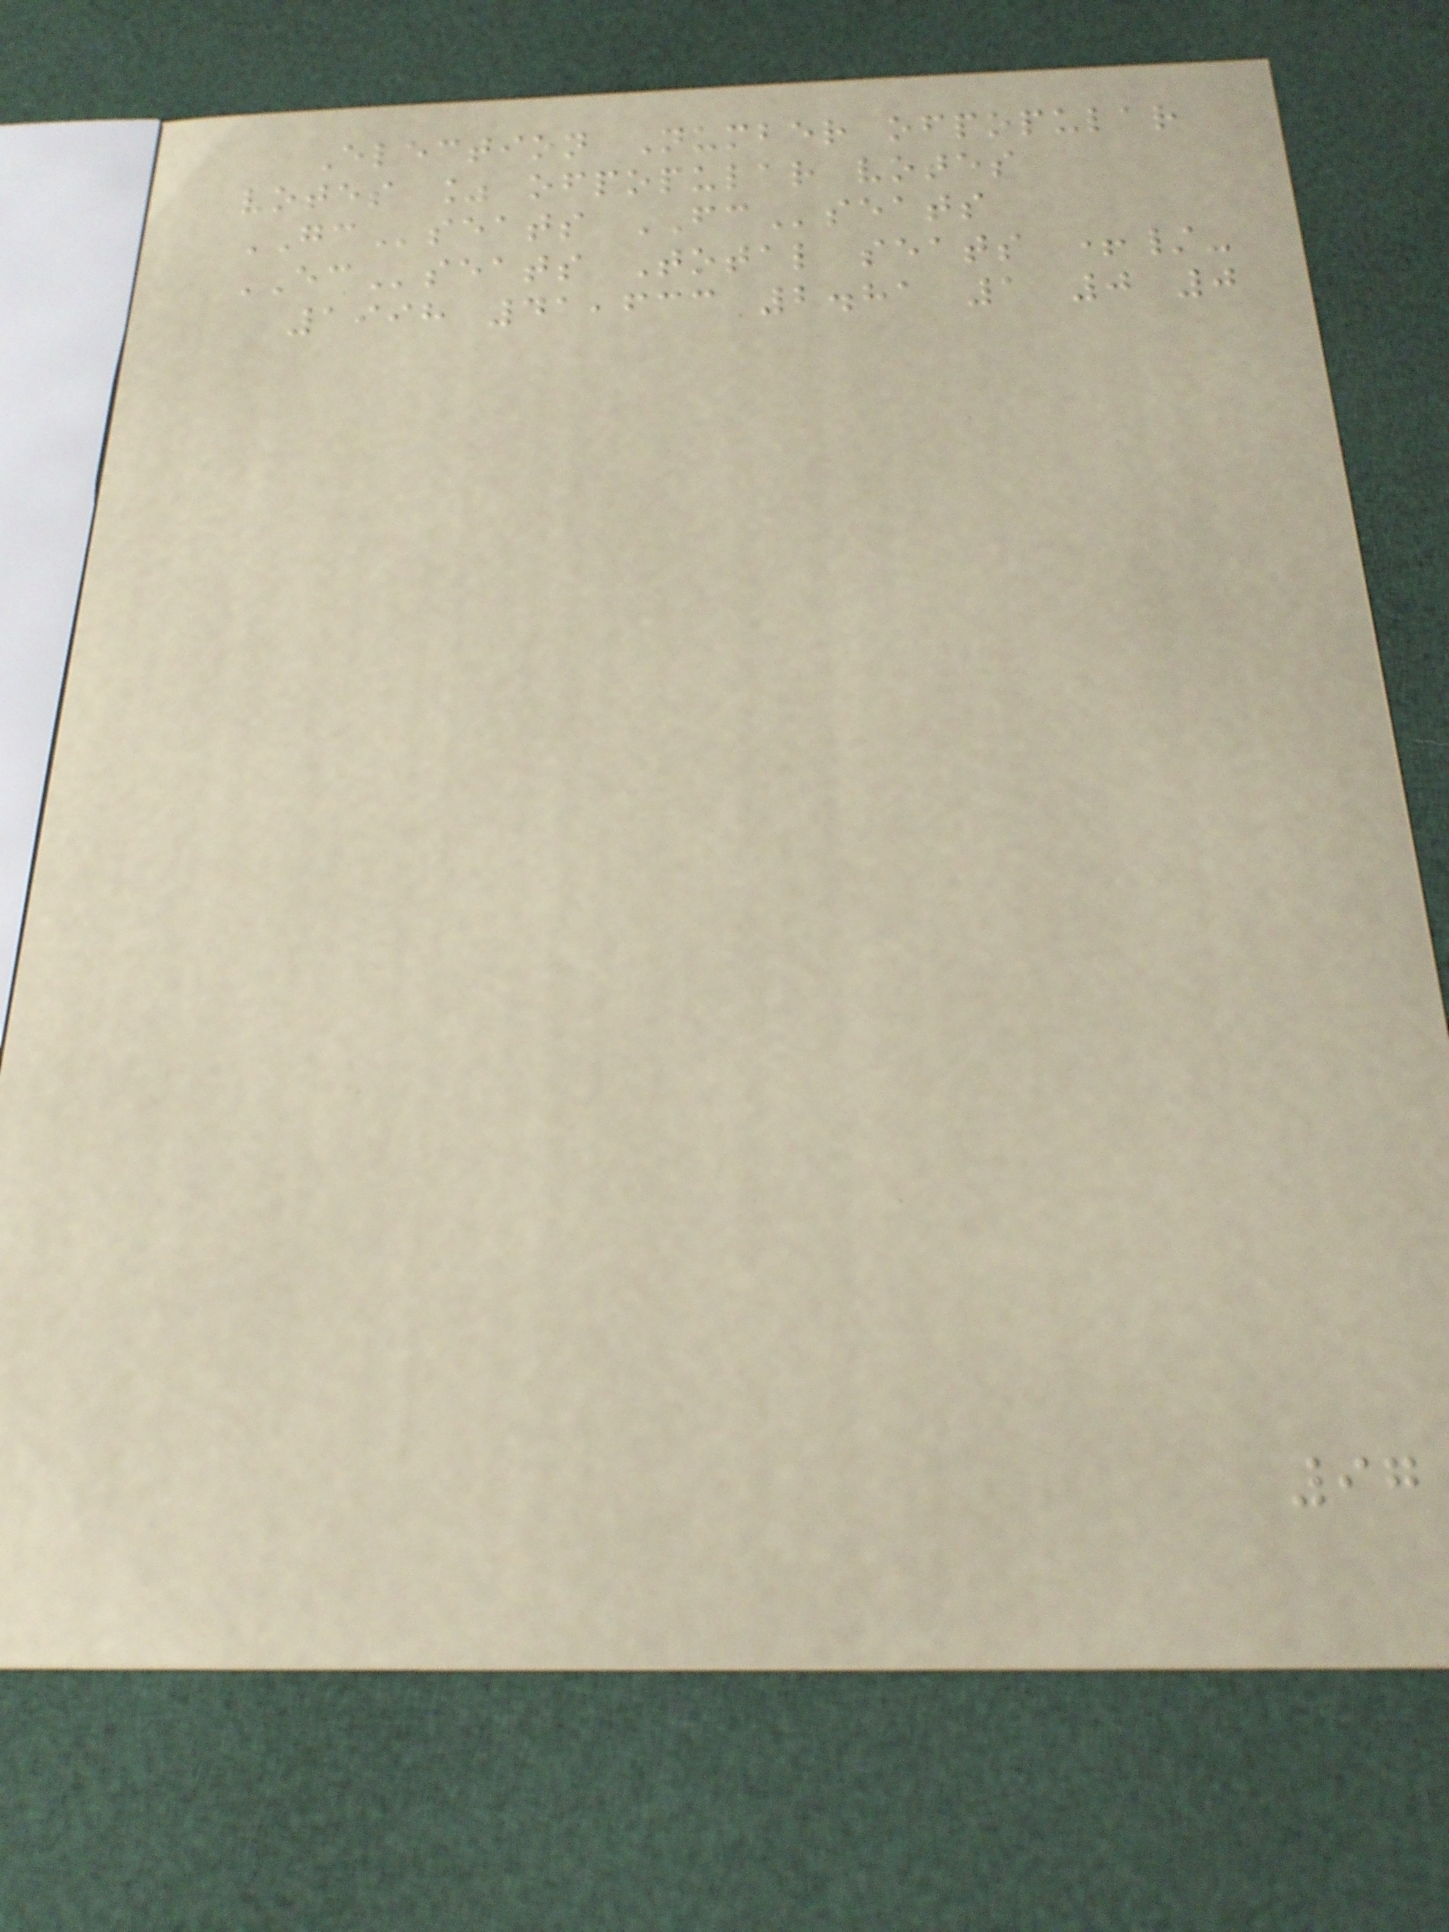Election Number ofpopular
votes % ofpopular votes
GCseats FCseats
ECseats Total seats +/-
1998 41,633 2.81 1 0 0
97
